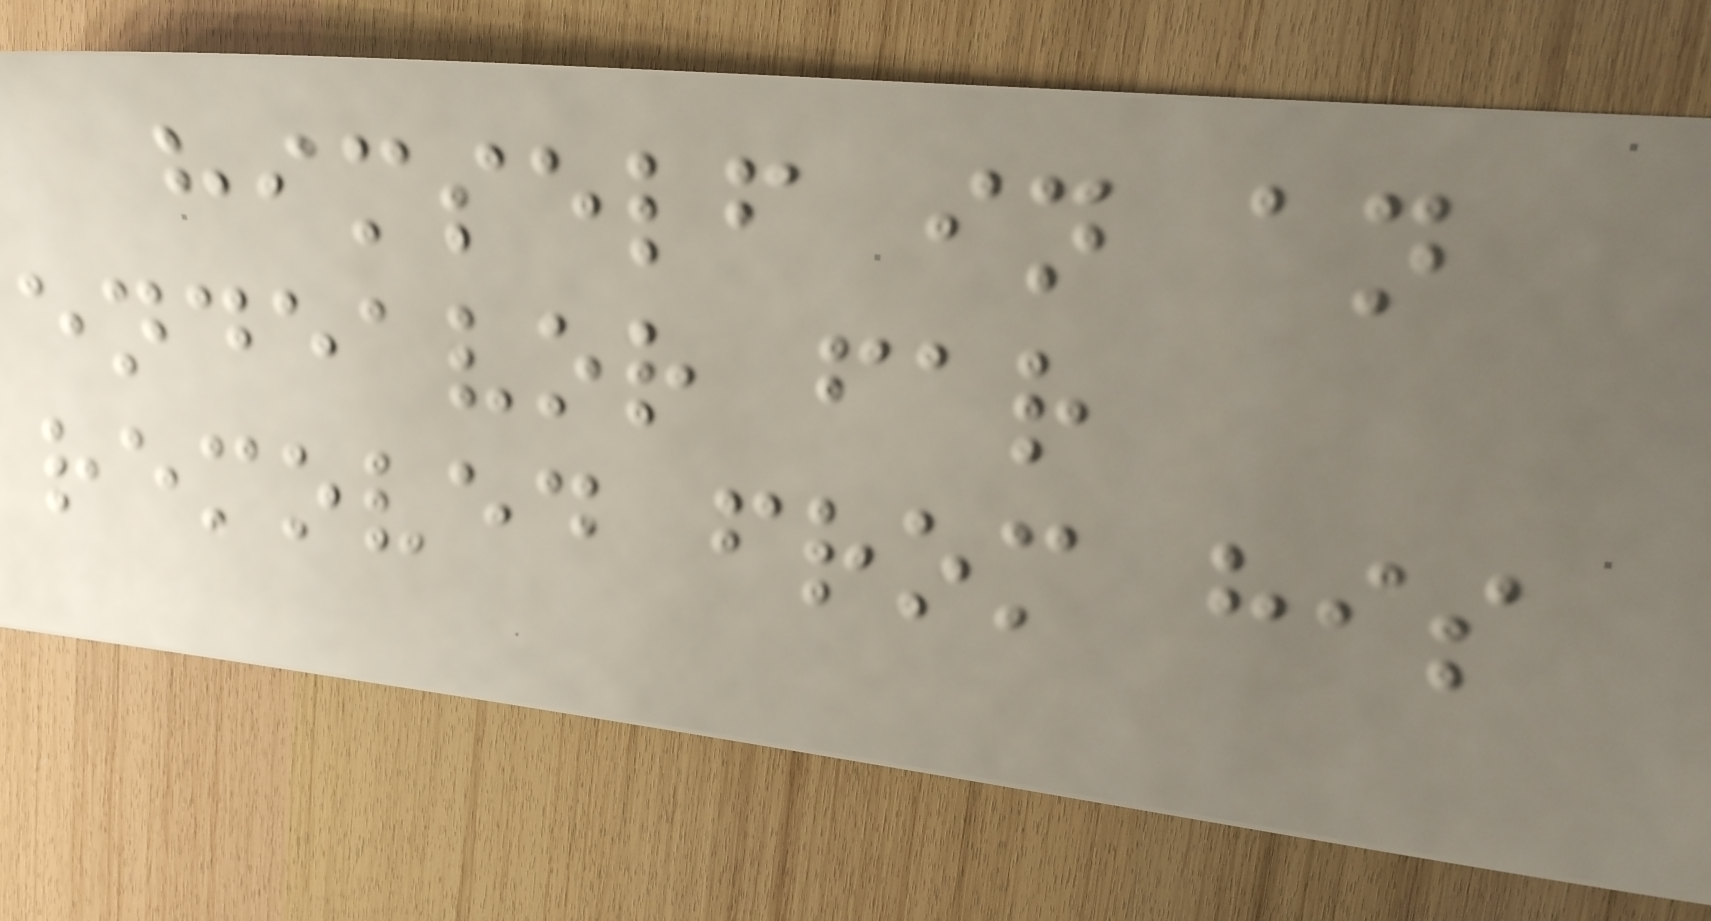himself in an
endeavor far
removed from his
